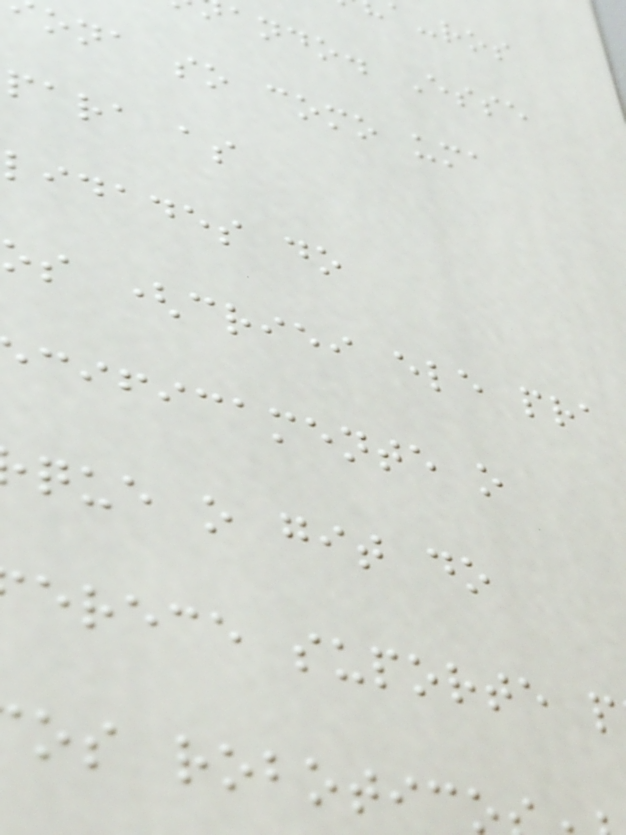ando. Esse
ona so como uma
para as
lidades do
os (criei ele pra
cificamente o
que o git do
erece suporte p
os robotic
